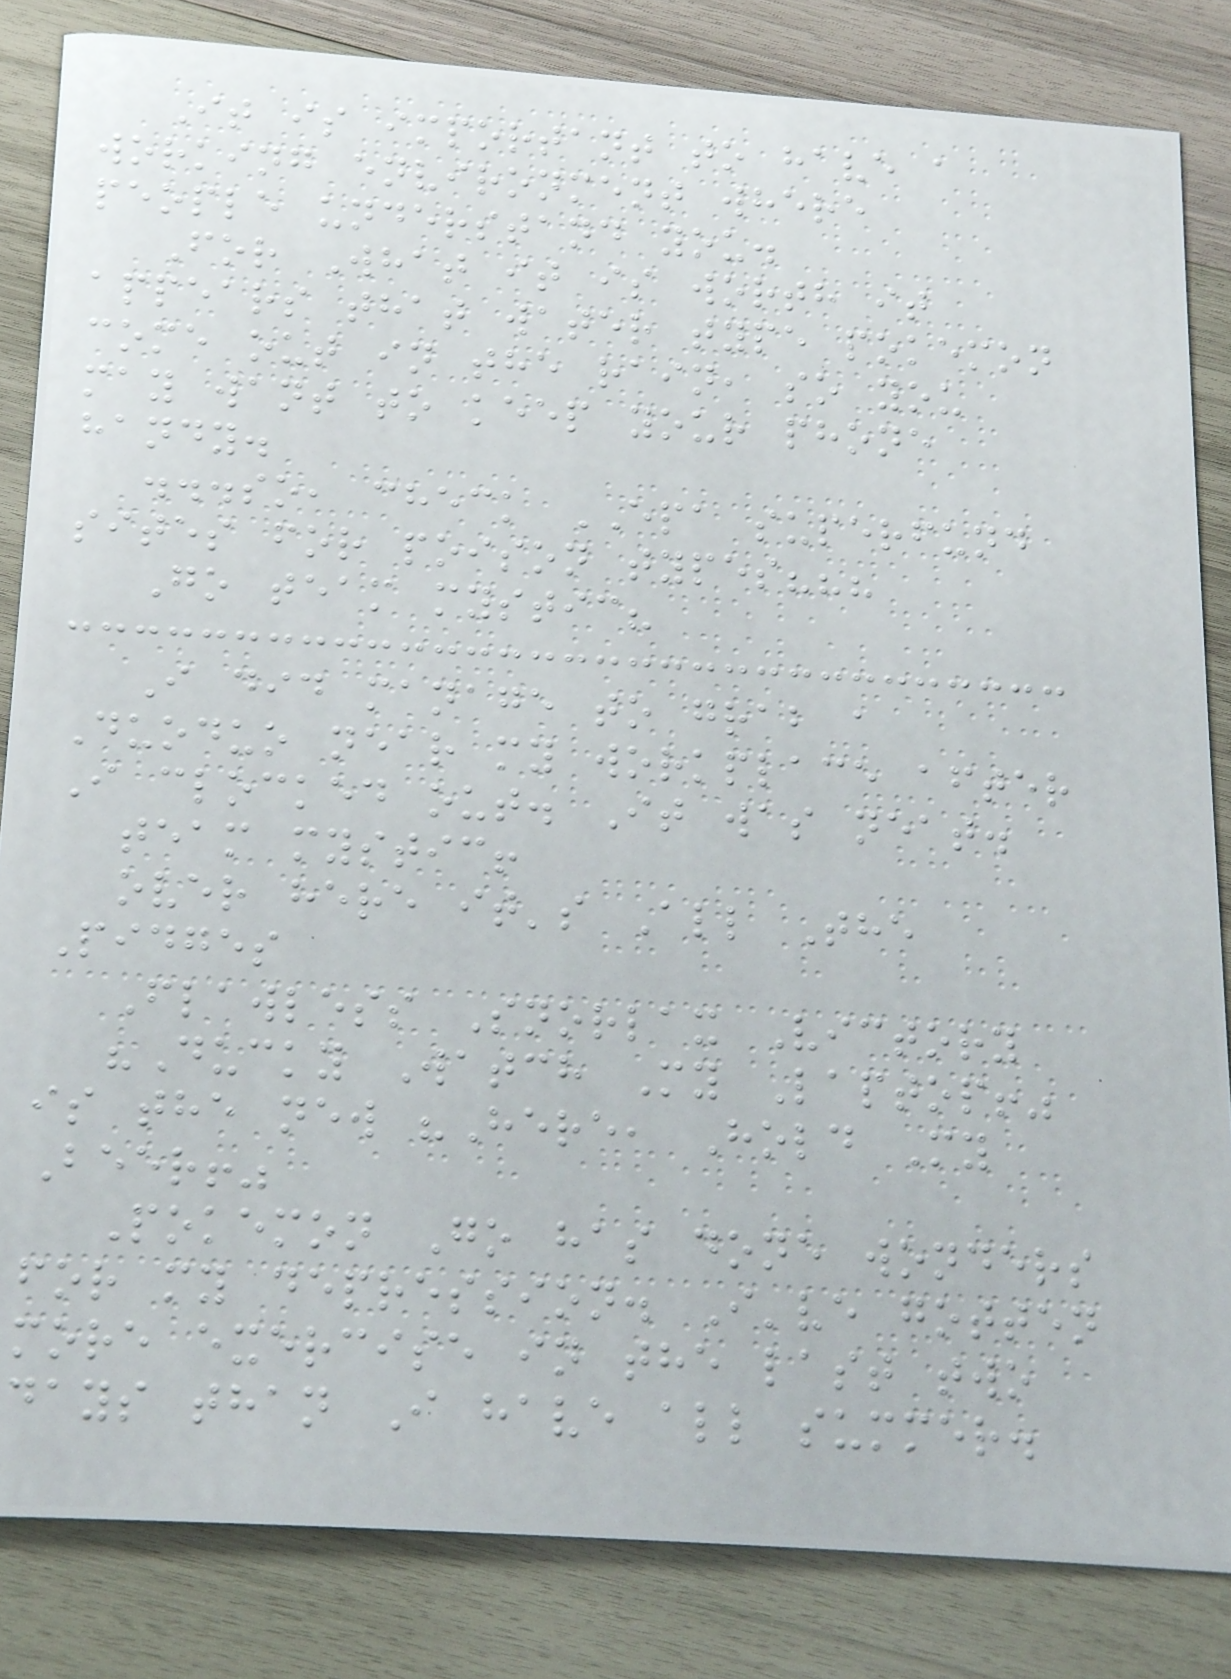It is important to have a
working environment where
people understand you.
For What it is worth it
appears that water type pokemon
come out in the rain, so you
may want to keep your phone
handy.
...so, check EPA superfund
sites for poison types???
Go team mystic?
I did manage to grab a
Duoduo near my workplace after
I clocked out. It was neat.
team mystic!
over here it's All The
Pidges
Flawless Snorlax Victory
"Ducky Watch My Laptop!"
is the new "Here, Hold My
Beer!"
Pokemon Go has done wonders
for my depression. I've gotten
more exercise in the last two
days than I have all summer.
